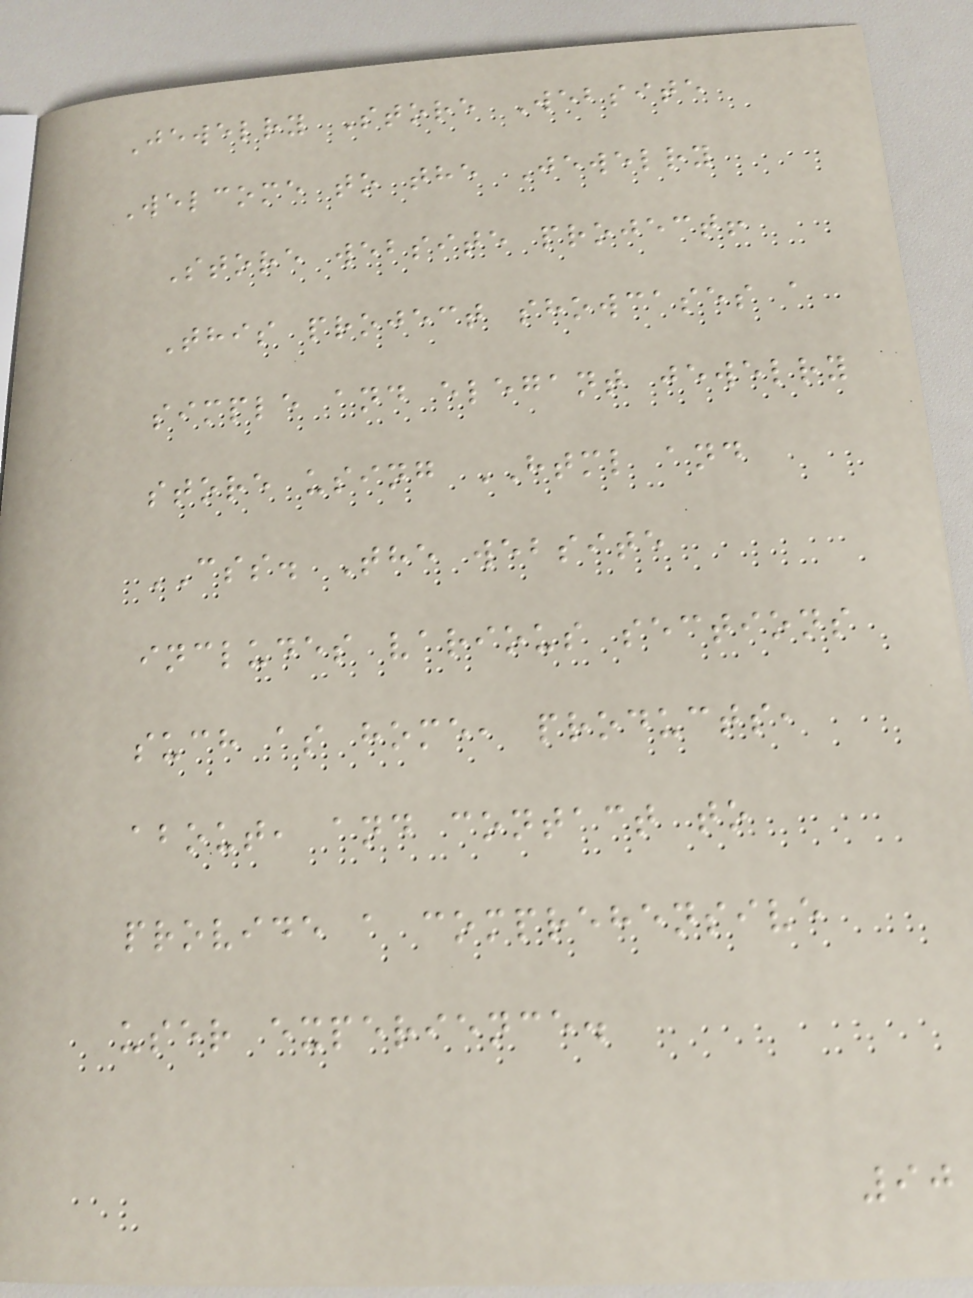Jewelry Store Website
Welcome to the Jewelry
Store website project!
This project showcases a
simple and elegant jewelry
store using HTML and
CSS. The website
includes various sections
such as home, products,
about, and contact to
provide a comprehensive
user experience.
90
